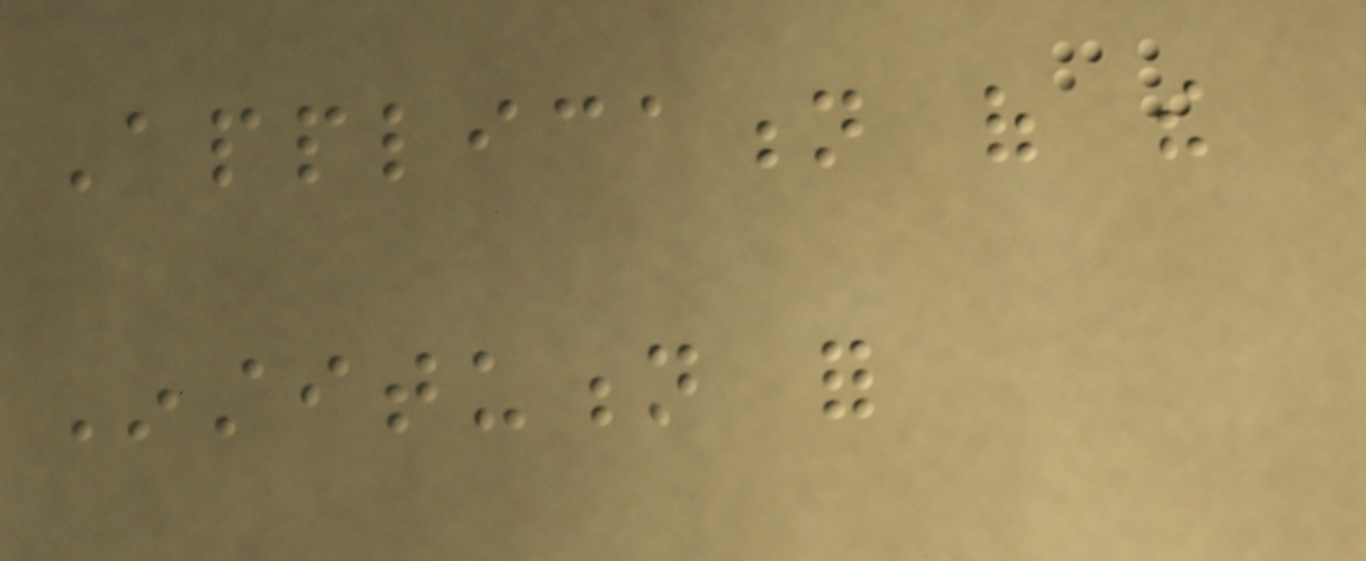Application of the
Institution for
